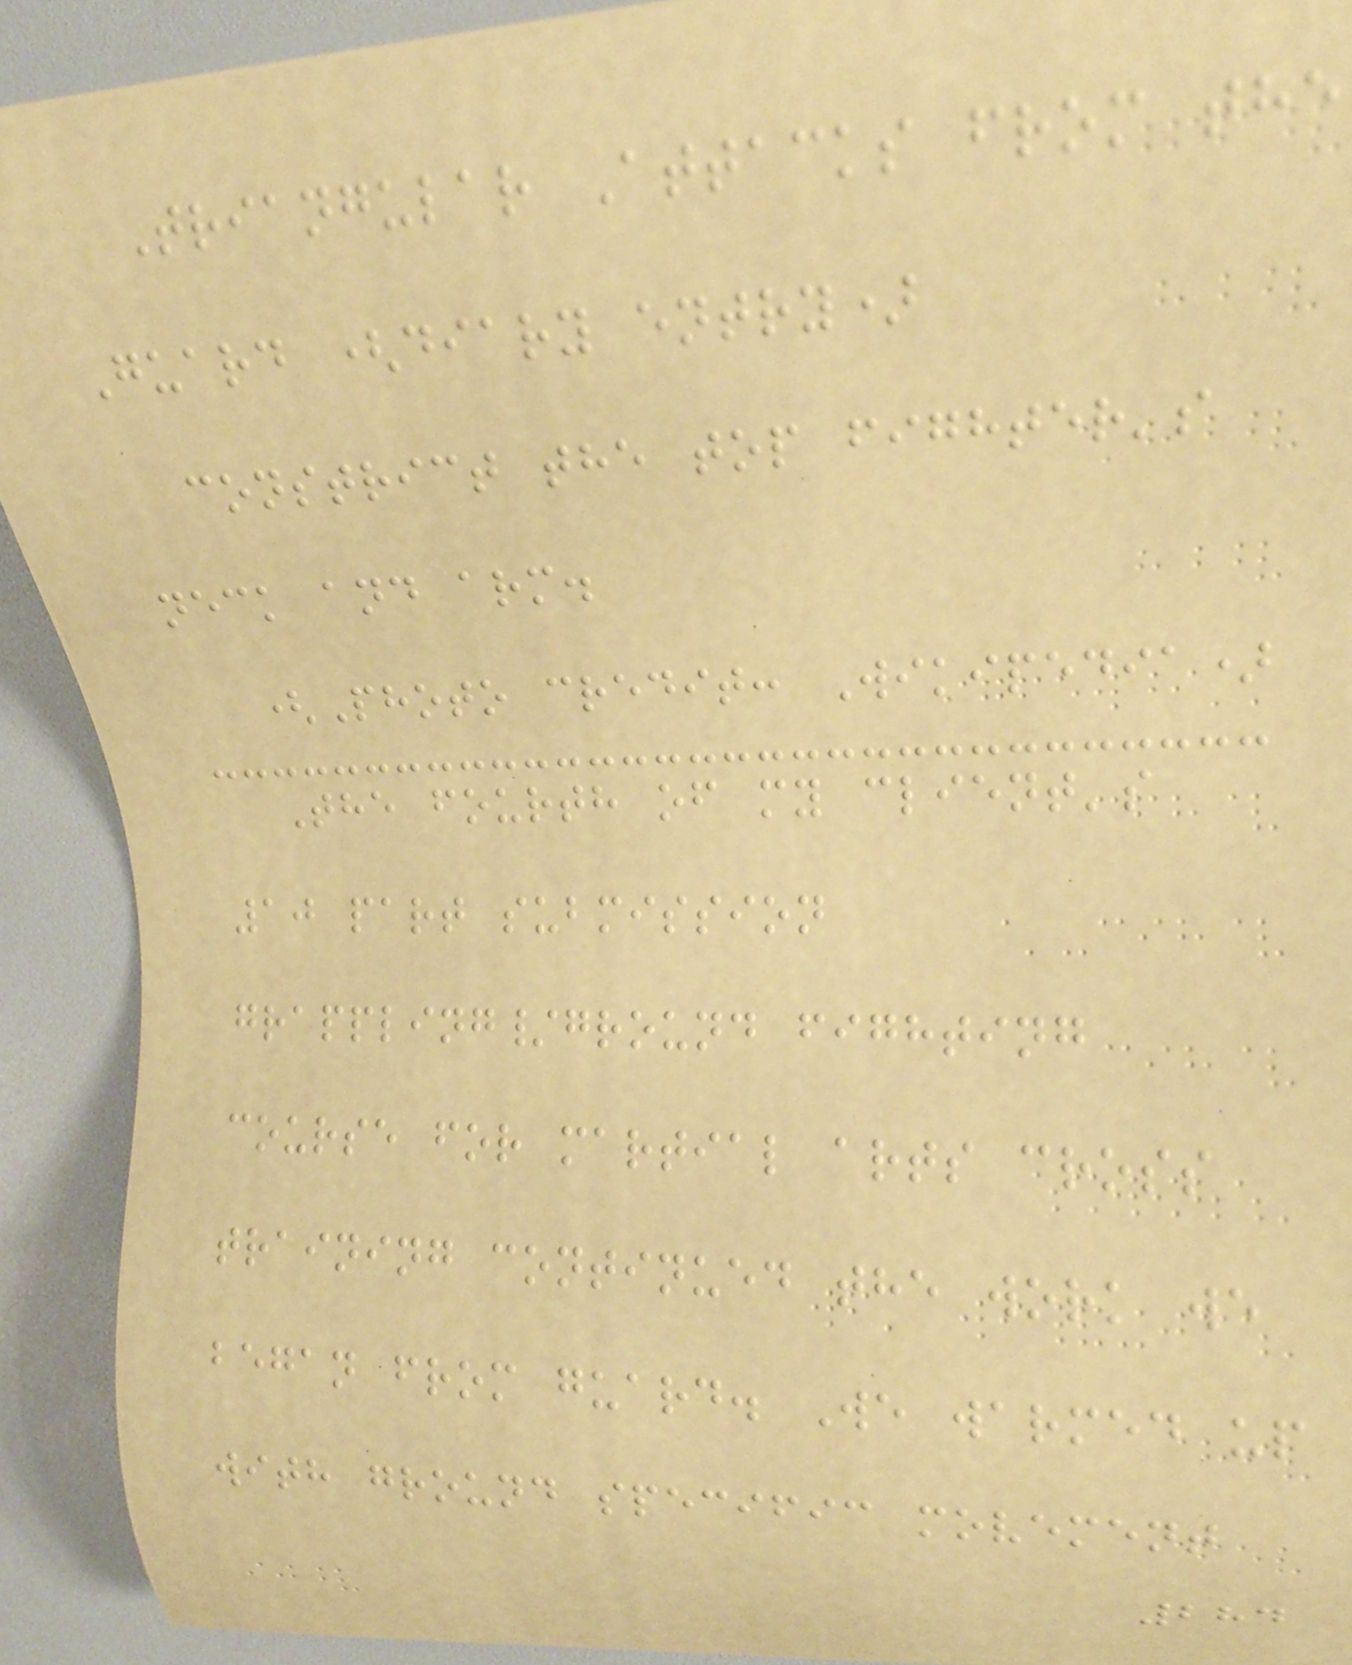Triangular Attacks from the
Guard (diary entry)
constrict the top fighter's
neck and arm.
(Photo credit: Wikipedia)
The fourth of my client's
10 part submission
grappling/ground fighting
course for martial arts cross
training continued the work we
began from guard. We warmed up
with ground specific movement
284
